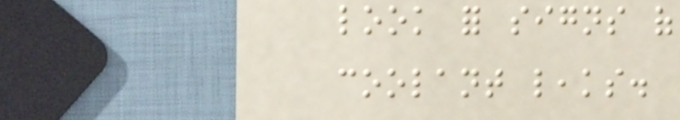look for signs of
coolant leaks.
